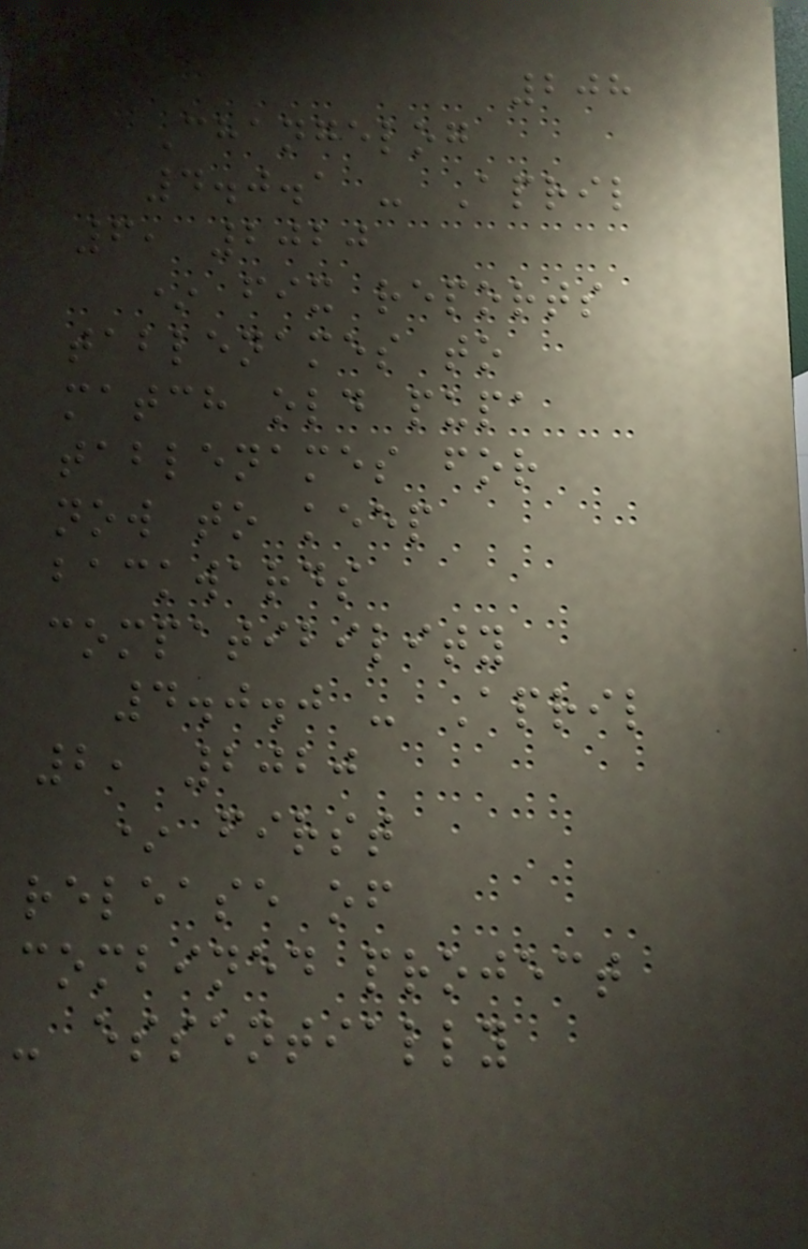208
Changelog
4.0.1 - April
6, 2020
* fix reports
tablenames to
match old pupa
tablenames for
now to keep
backwards
compatibility
4.0.0 - April
2, 2020
* first
release of
combined project
- essentially
